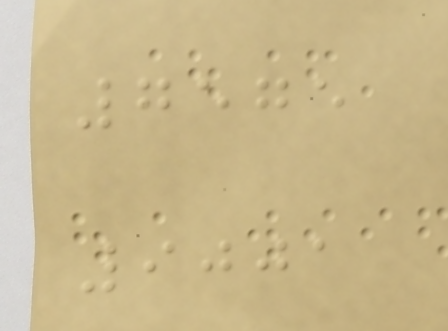7575
9001
